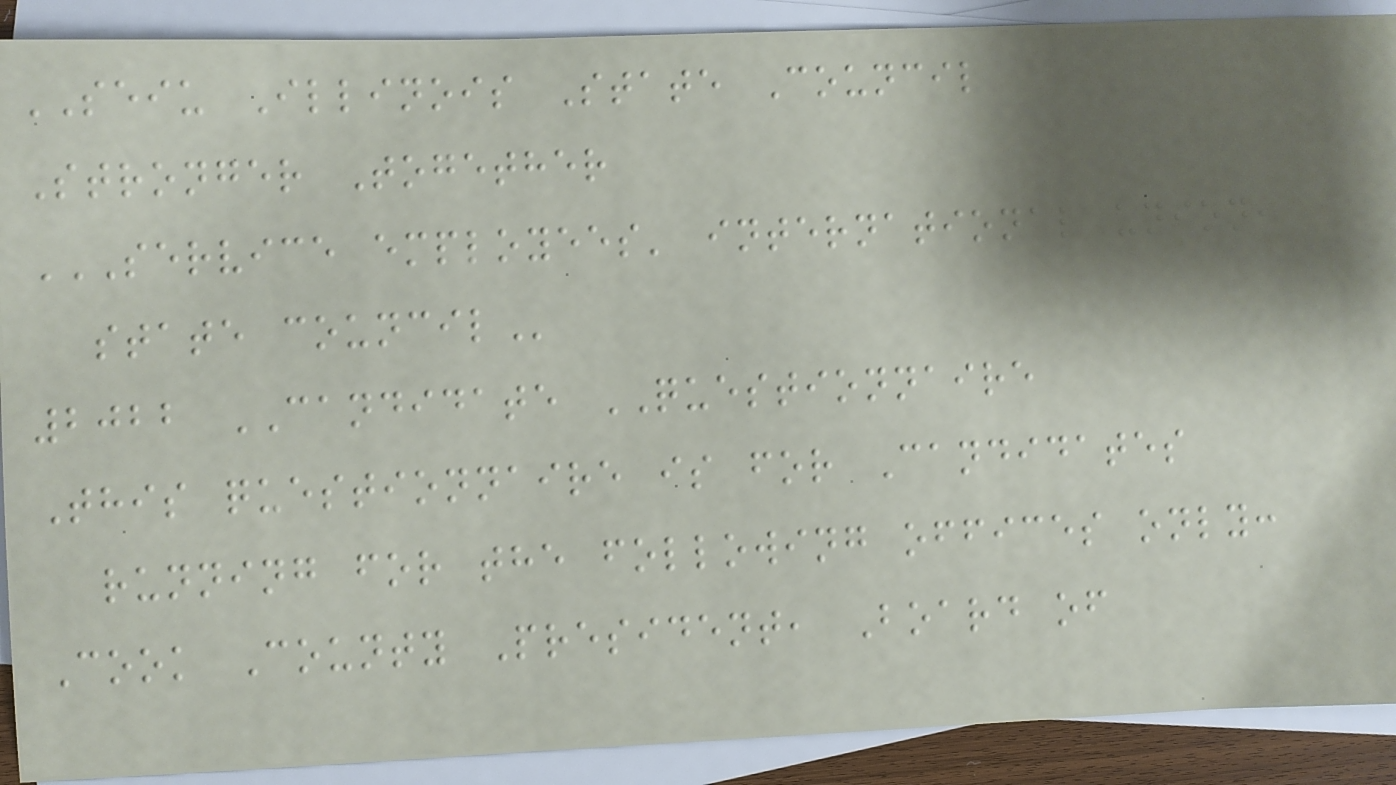SEIU Illinois State Council
Stronger Together
SERVICE EMPLOYEES' INTERNATIONAL UNION,
STATE COUNCIL
2022 CANDIDATE QUESTIONNAIRE
This questionnaire is for Candidates
running for the following offices only:
Cook County President, Board of
